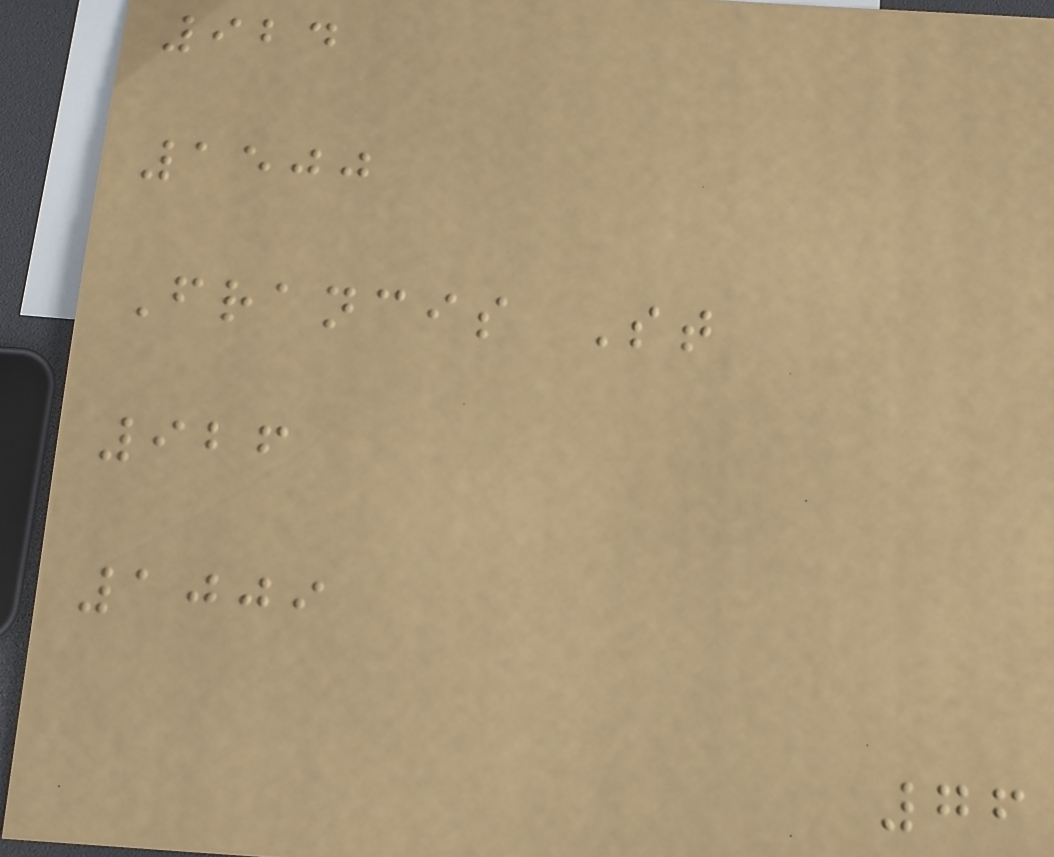924
1500
Francis St
926
1009
76
